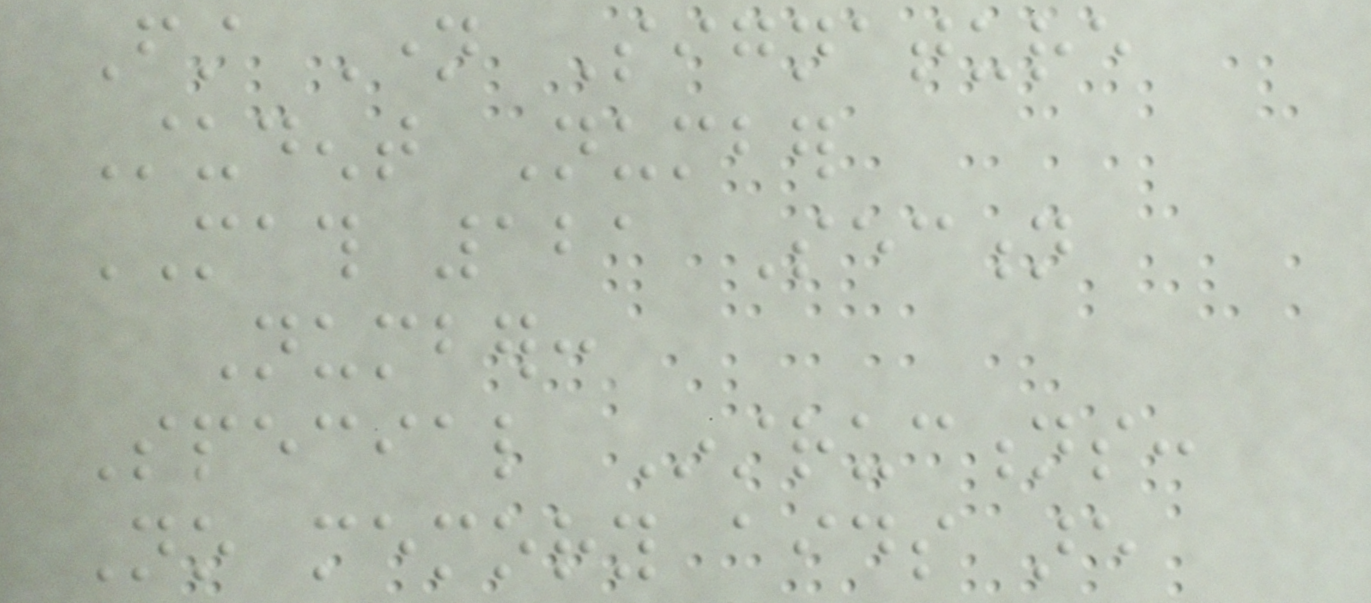First Name Signature
Student Number
MATH 121 Section
Number:
Special Instructions:
No memory aids are
